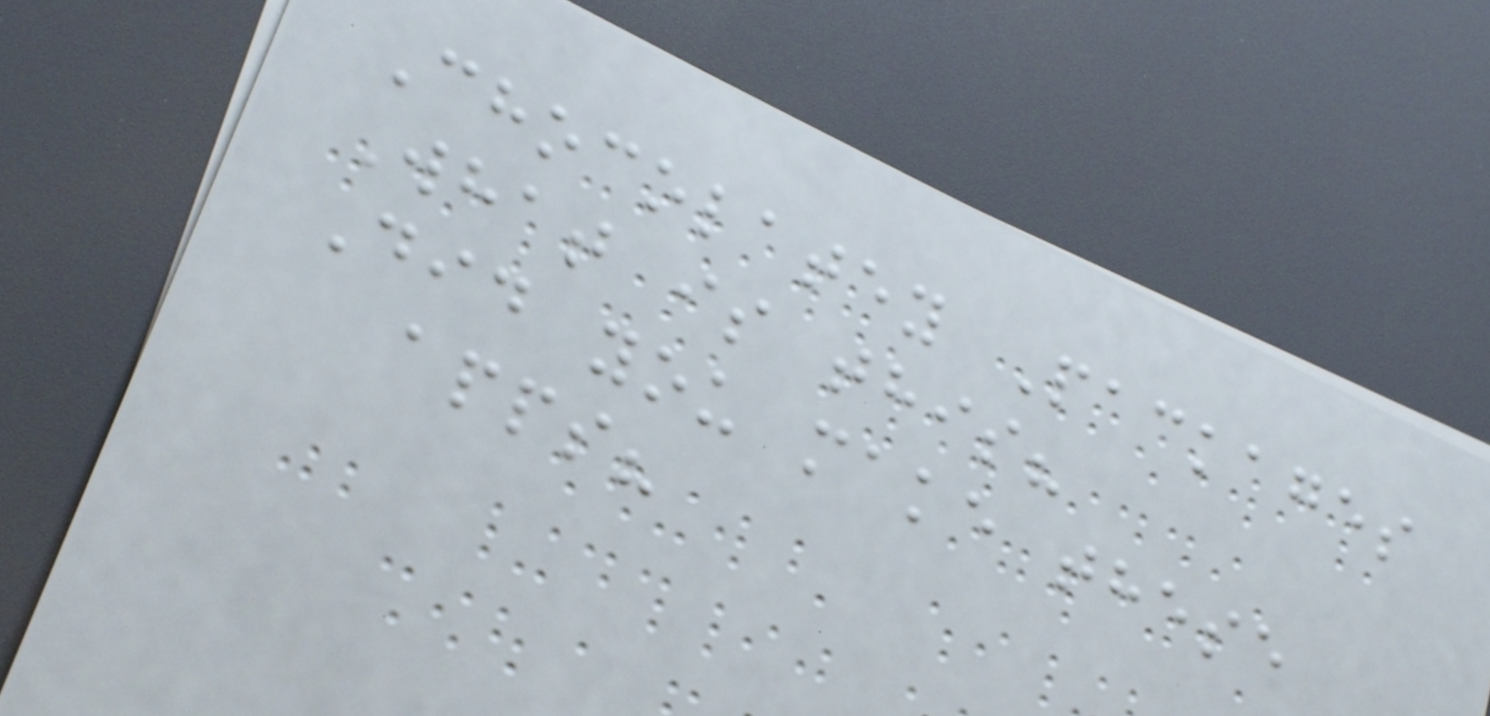Chocolatey Packages
What is this?
Did you make these
apps?
